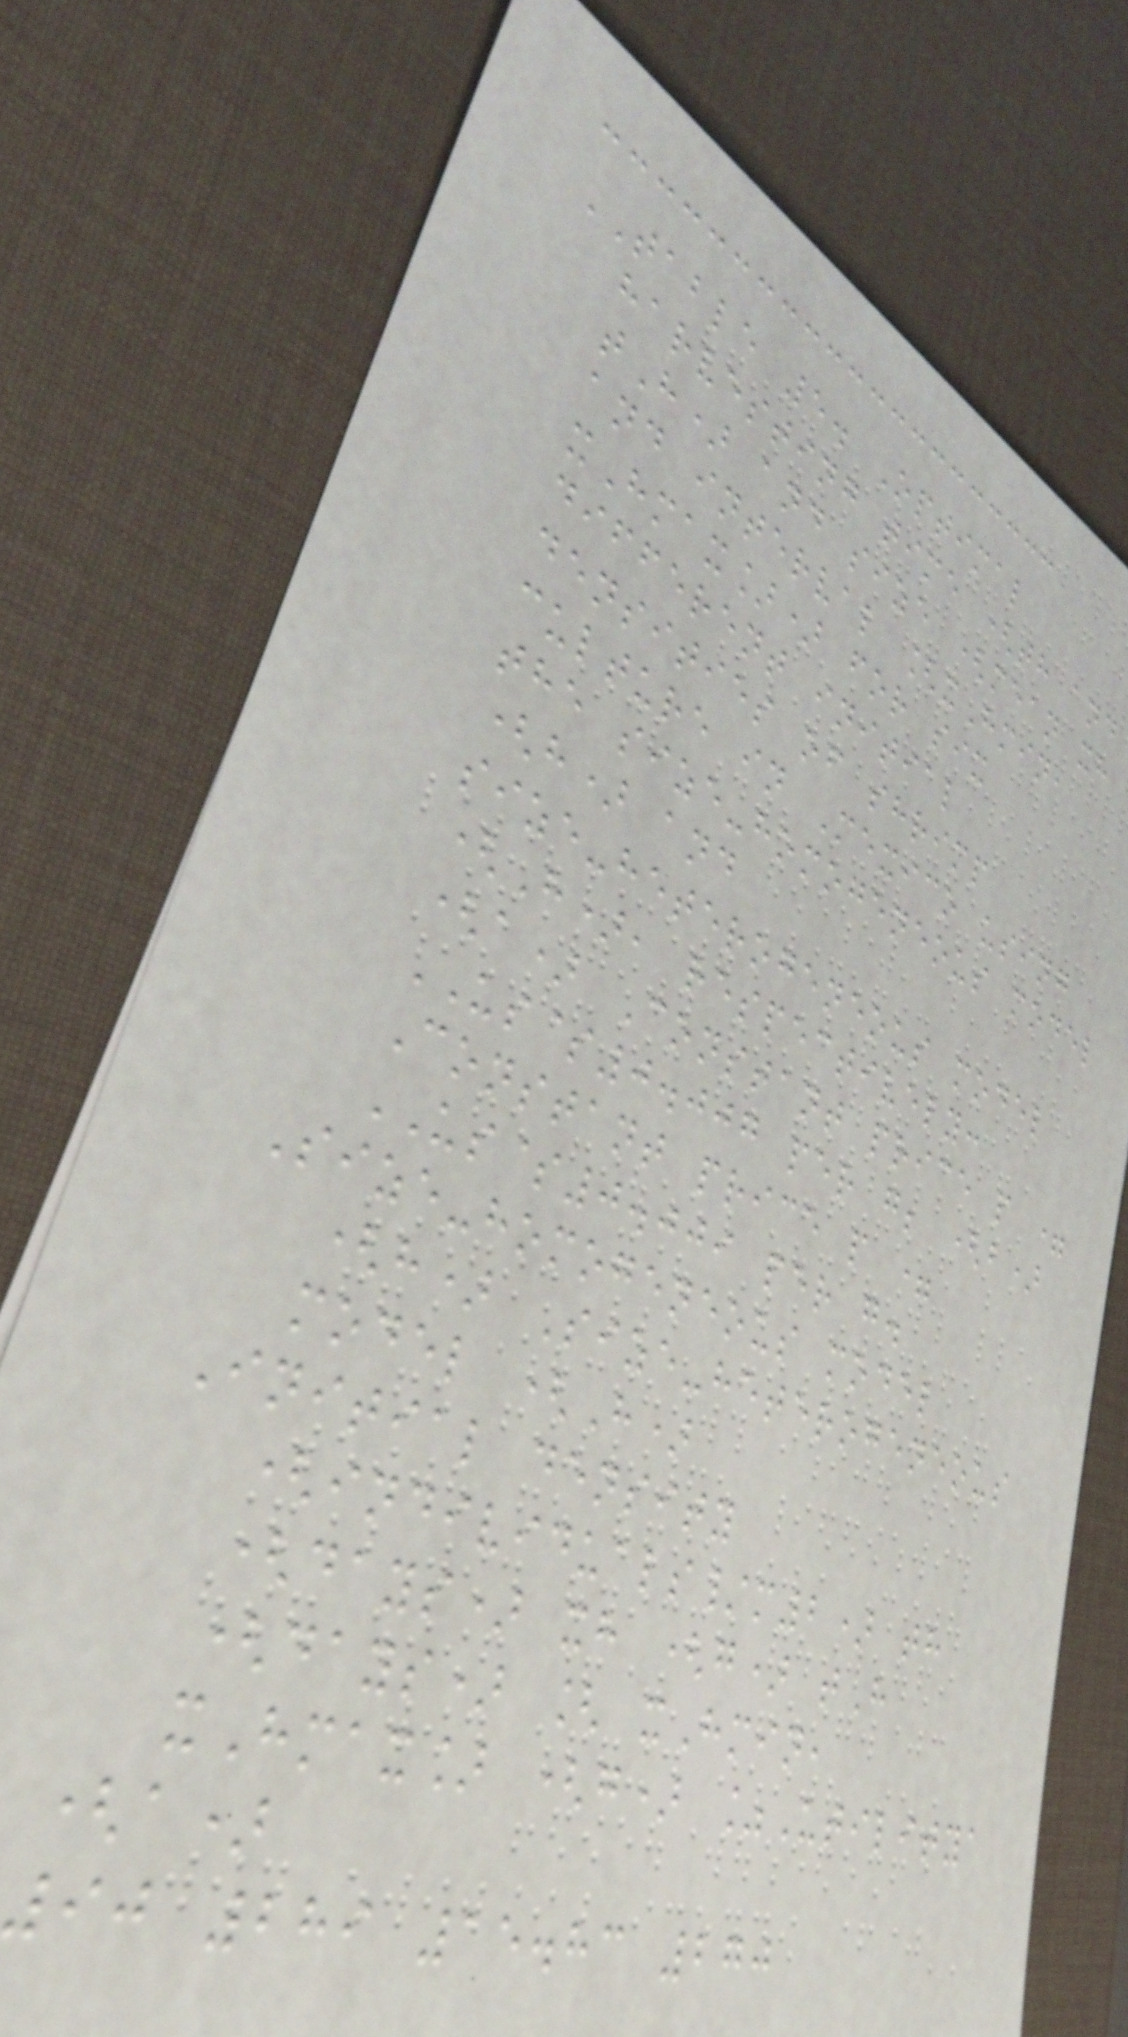TABLE 5. Optimal
harvesting time (th and
tH) and size (mean xh
and interval [xHmin,
xHmax]) for six
different initial
densities of shrimp
culture in Mexico using
the size-homogeneous model
(h) and
size-heterogeneous model
(H), respectively:
(a) Constant price p =
US$0.007 per g; (b)
Constant price p =
US$0.009 per g.
Size-homogeneous model
(h) Size-heterogeneous
model (H)
Initial density
(individuals/m2) th
(days) xh (g) tH
(days) [ xHmin,
xHmax] (g) %Utilitya
(a)
90 289 15.83 270
